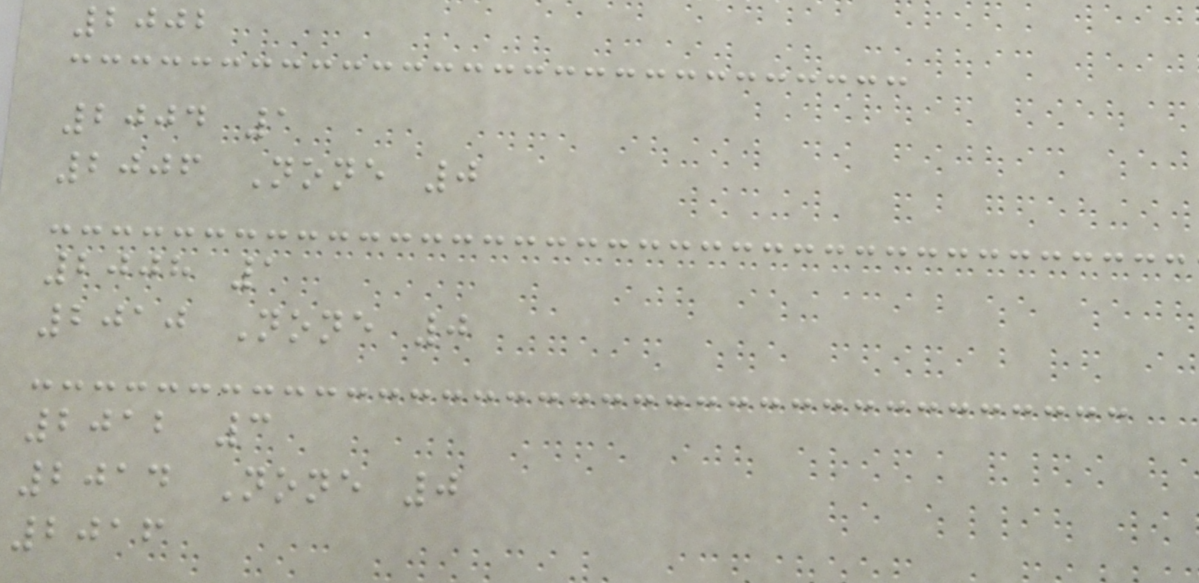2002
2004 1
2006 None 0
2008 1
2010 None 0
2012 3
2014 None 0
2016
